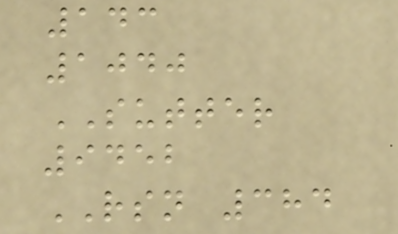143
1040
SUTTER
9452
RSN 384
